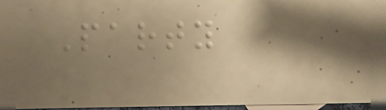Party
